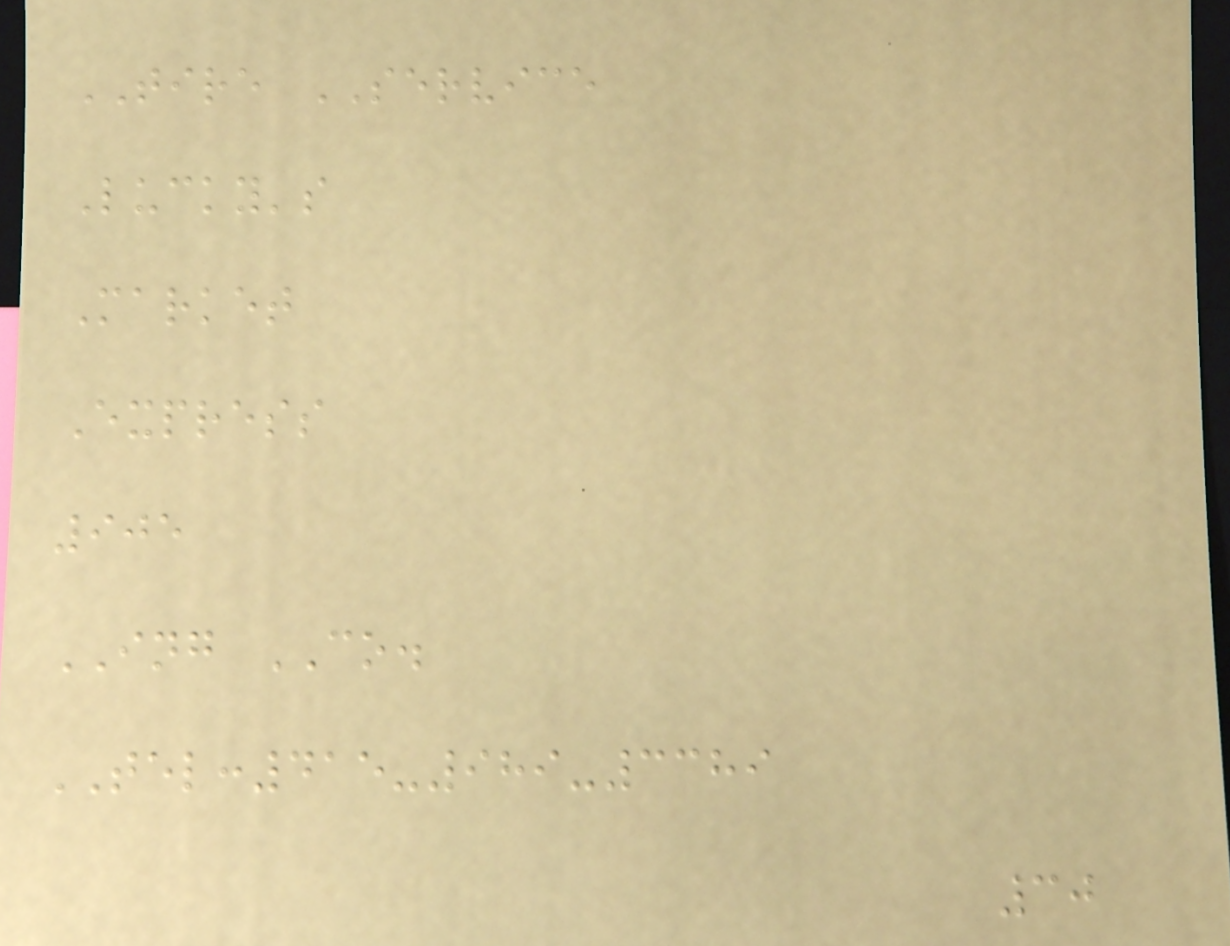TIRE SERVICE
Lucky's
Market
Express
905
ING CO.
TEL:415-989-3389
30
